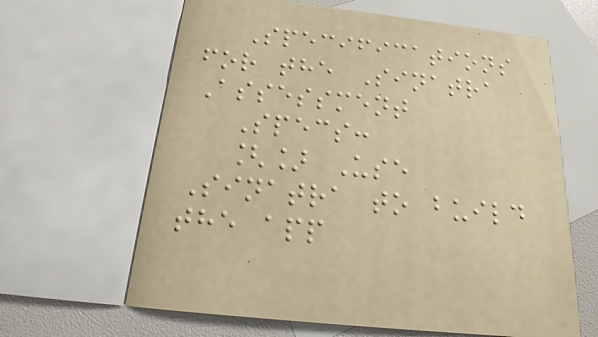Specifications
for the Sinatra
Assessment
Specs:
[] Use
Sinatra to build
the app
